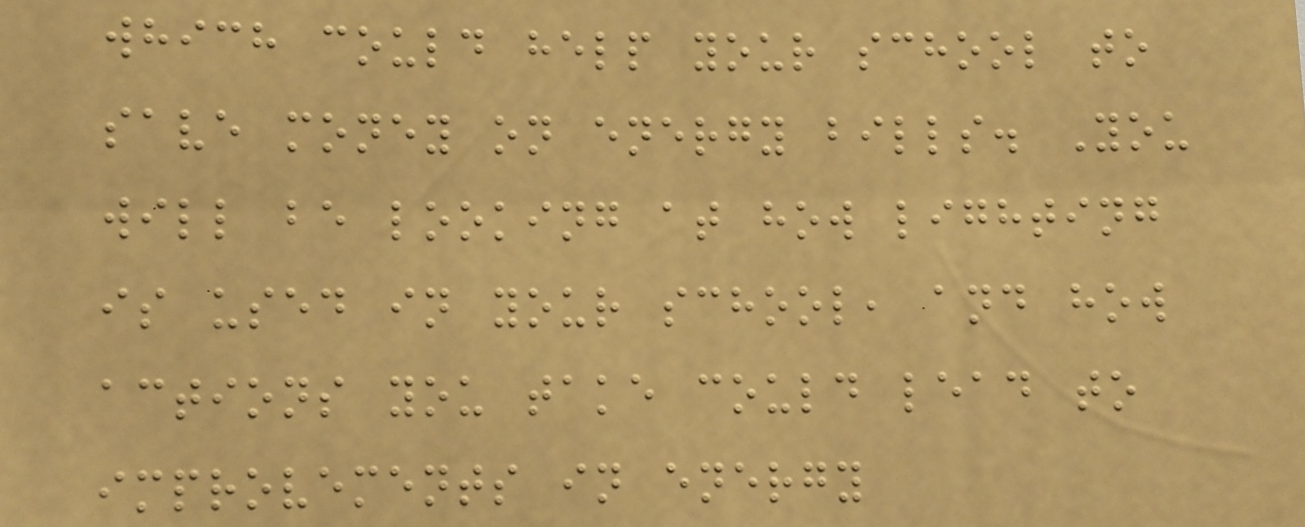which could help your school to
save money on energy bills. You
will be looking at how lighting
is used in your school, and how
actions you take could lead to
improvements in energy
